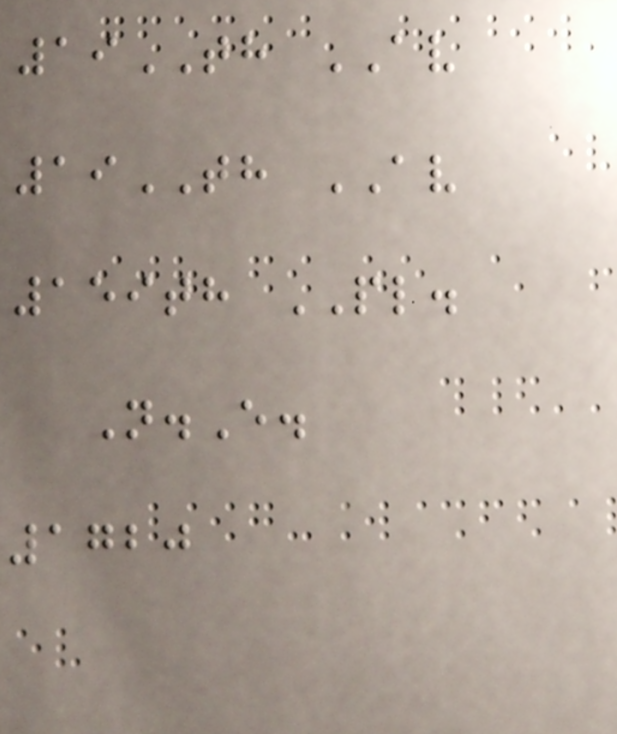19TH AV
19TH AV
159th PL.
N.E.
1720
